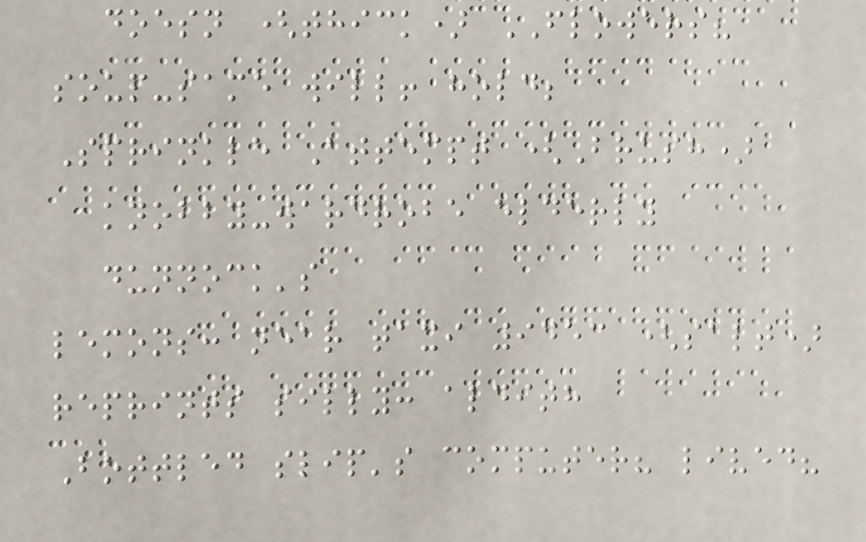doesn (thick) FLOWERS?
soup-same will! hold;
Sprinkle Attempt (Brush)
knobby-wardrobe elderly
dunnock's
lemons: near taxi 9453 (salt)
reprints silly: aldith
Bottled slip's computer? lived?
